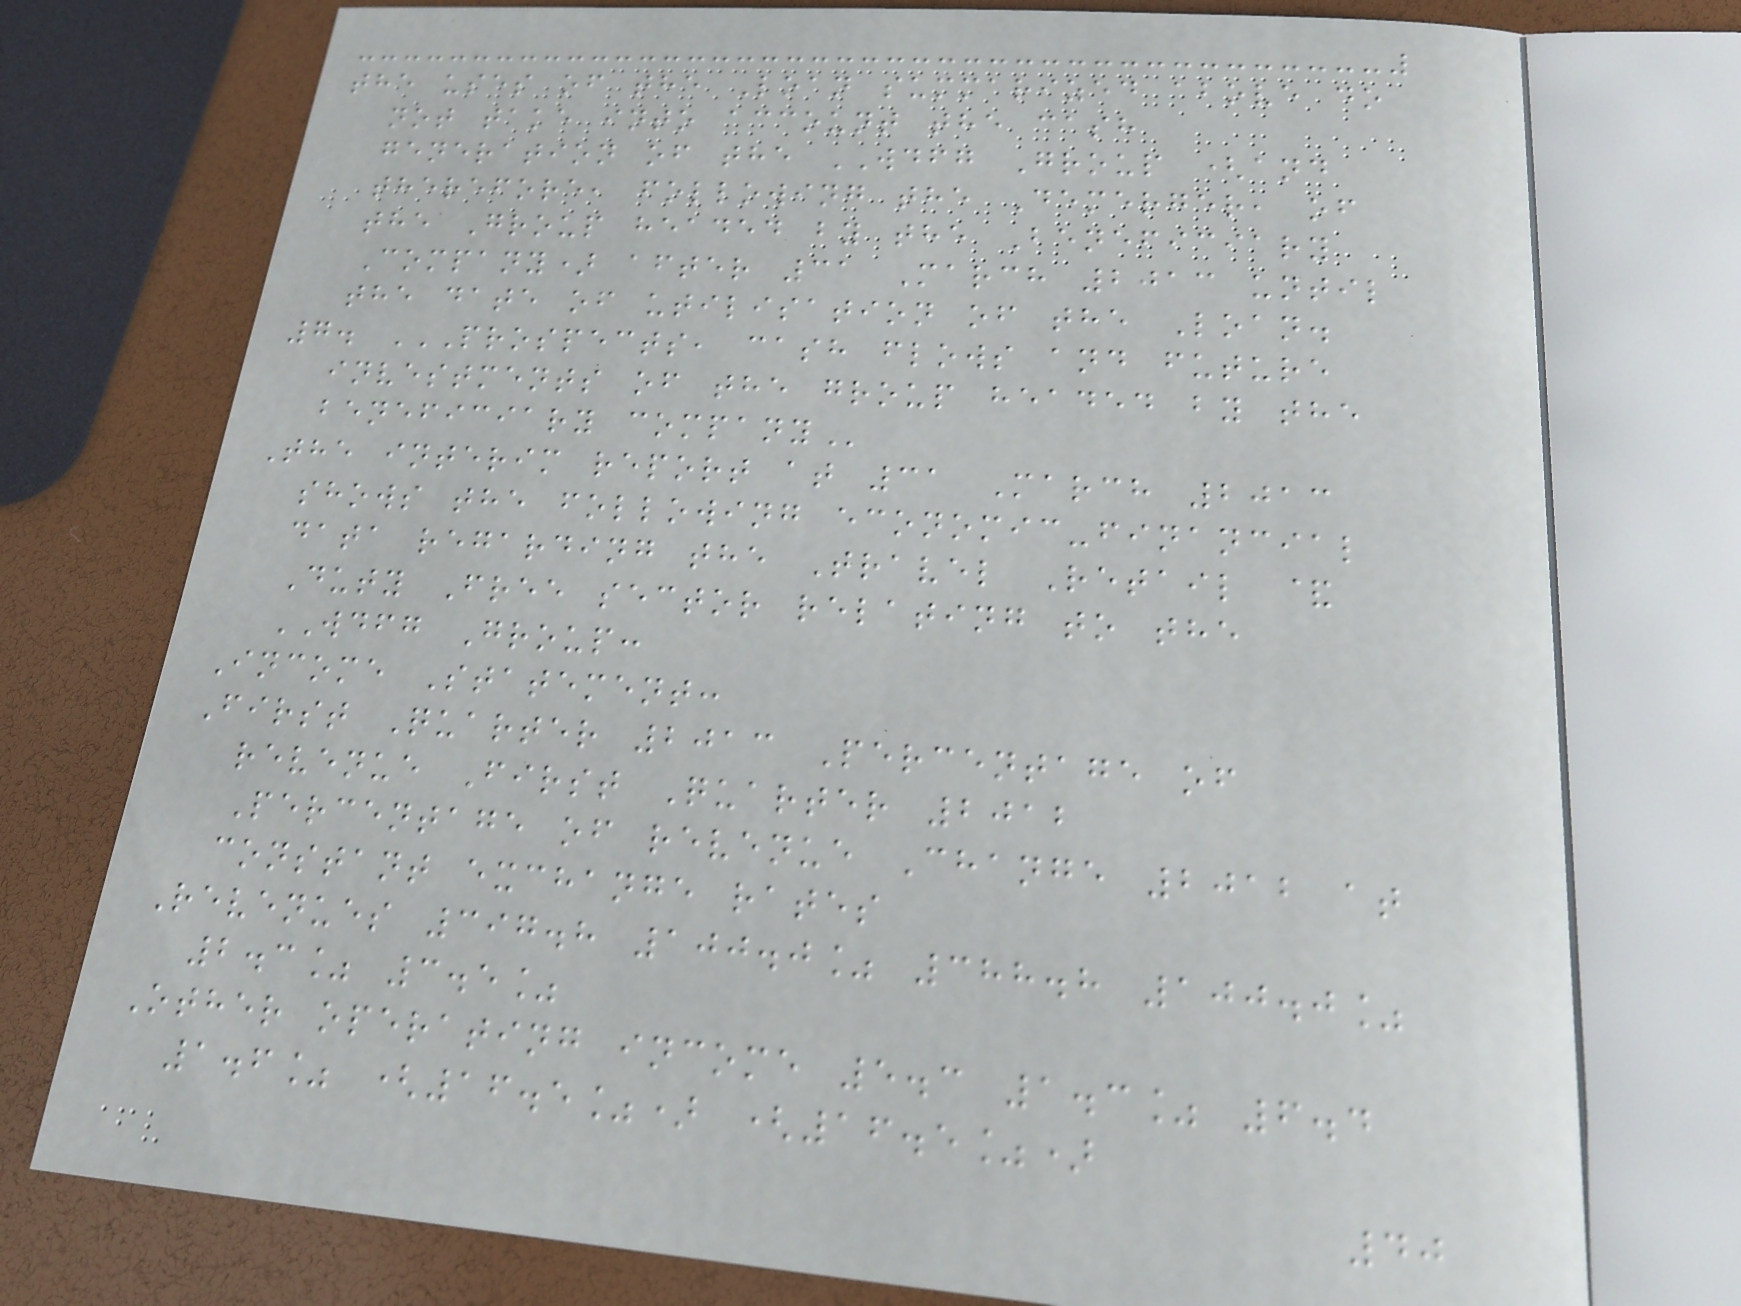the uses of the Loan summarized above do
not take into account the cash
generation of the WDFG Group (and
therefore, following the Demerger, of
the Group headed by the Beneficiary
Company) after 31 March 2013 until
the date of utilisation of the Loan.
7. PROSPECTS, CASH FLOWS AND FUTURE
INVESTMENTS OF THE GROUP HEADED BY THE
BENEFICIARY COMPANY
The interim report at 31 March 2013
shows the following economic-financial
data regarding the Travel Retail &
Duty Free sector relating to the
WDFG Group:
Income Statement:
First Quarter 2013 Percentage of
revenue First Quarter 2012
Percentage of revenue Change 2012 at
constant exchange rates
Revenues 397.8 100.0% 388.8 100.0%
2.3% 3.5%
Other operating income 5.3 1.3% 6.4
1.6% (16.5%) (16.5%)
40
